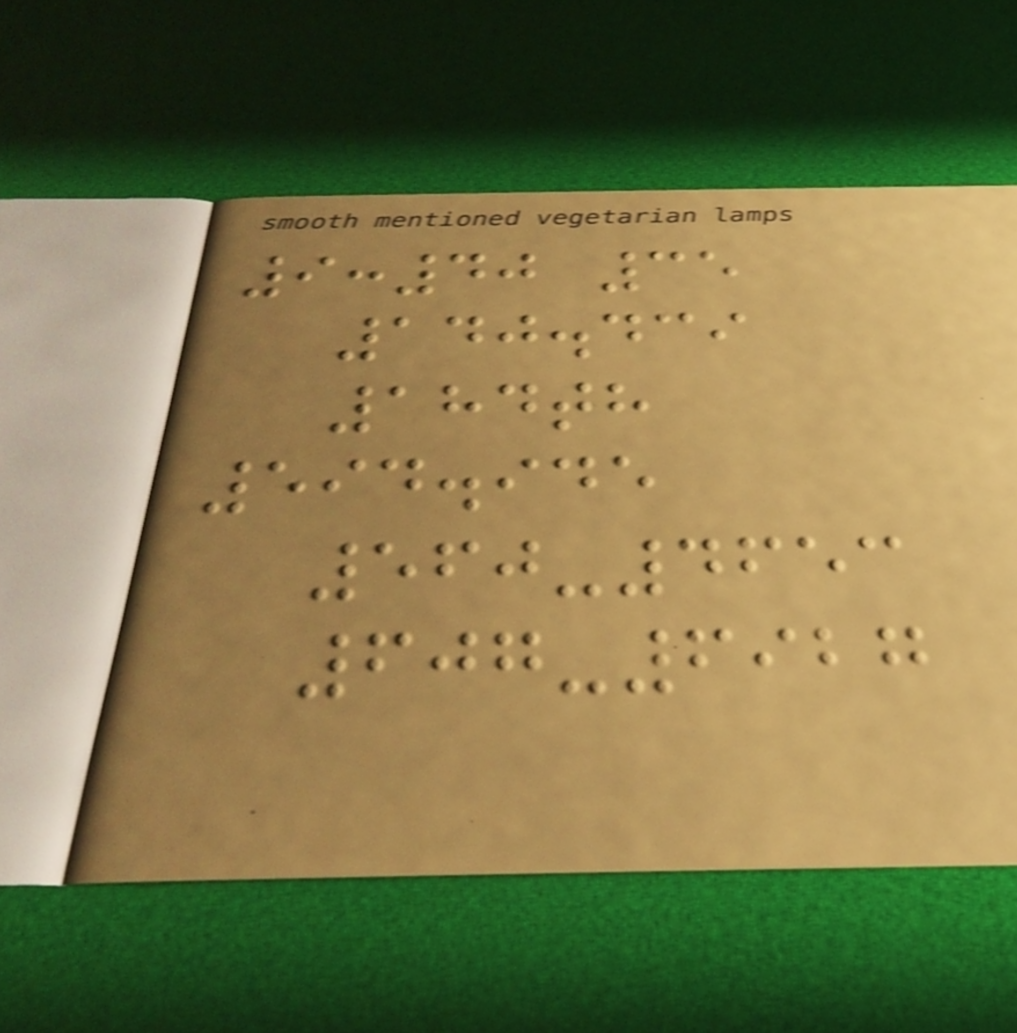9:40 35
140.439
184th
594.945
560-4653
607-6927
